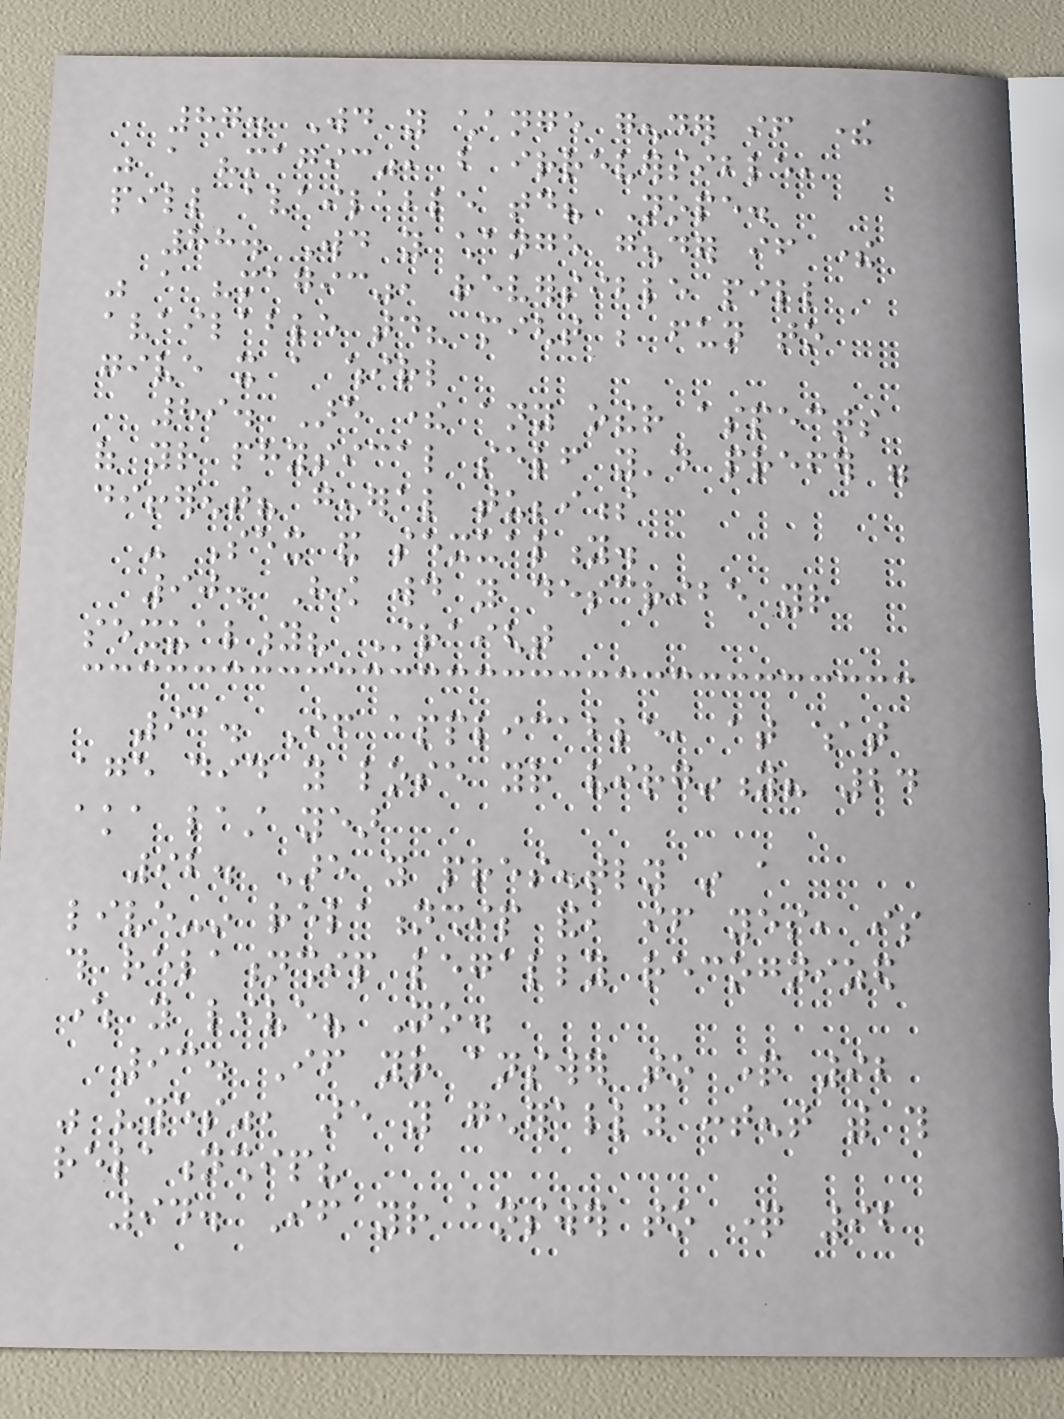87. Would you change gender if there
was a "magic", but irreversible,
pill available today? Nope.
88. Would you change gender if there
was a "magic", reversible pill
available today? might be fun to
give it a whirl
89. Are there any other aspects
of your physical self you'd prefer were
different? general tubbiness
- Sex and sexuality.
90. How would you describe your
sexuality? Straight
91. If applicable, at what
age did you lose your virginity? 24
aka last year
92. Are you presently in a
live-in relationship and, if yes, is
this relationship legally recognized
where you live? No.
93. If your answer to question 92
was "yes", are you generally content with this
relationship?
94. If your answer to question 92
